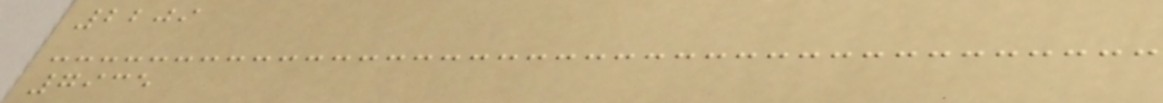2209
7935
